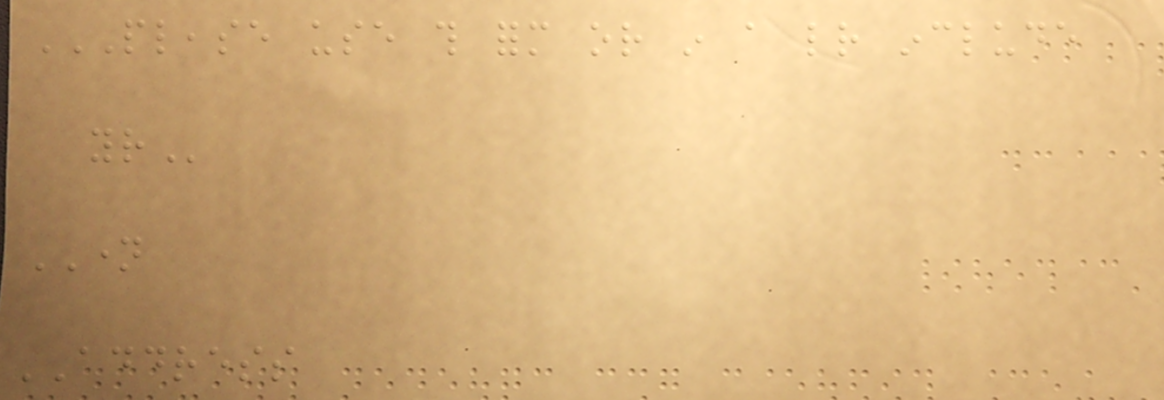PLEASE USE THIS FORM OR IN A LETTER INCLUDE
YOUR
NAME
ADDRESS
